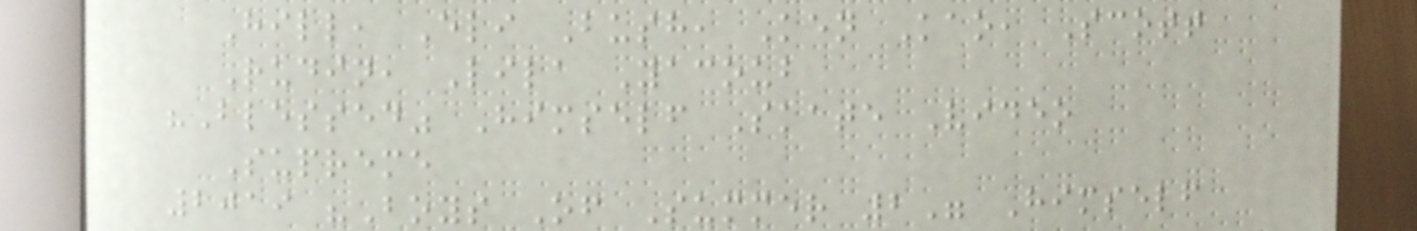Hill, Eli Bush, Ken Kao, Scott
Rudin, Lila Yacoub
"Blessed" Himself Skate Video
Supreme
2019 "Boys Of Summer 2" Himself
